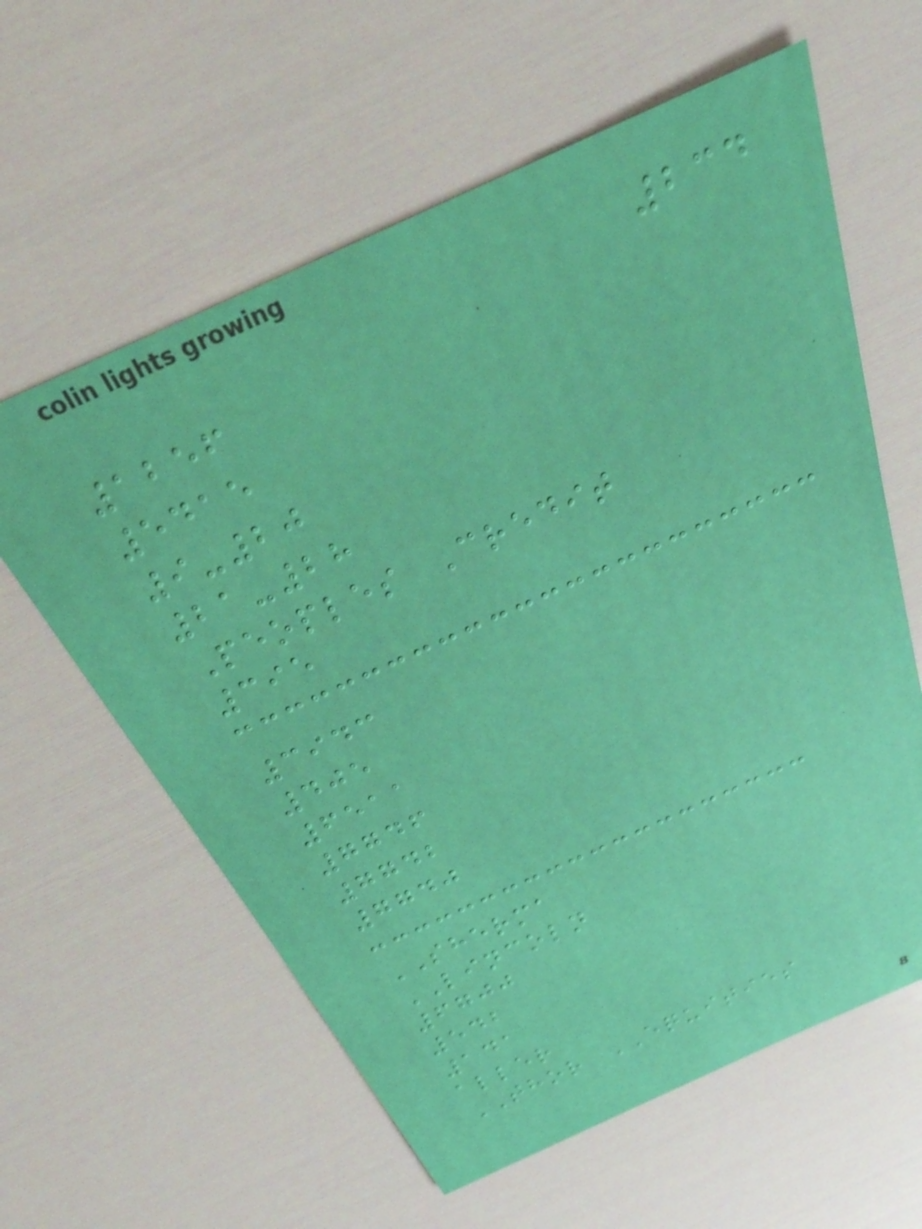234
1256
5415
9-20
21-28
Peoples Credit
395
3943
405
6511
7746
7742
7740
SHERMA
LINCOLN
6700
542
141
aller
THOR EQUITIES
